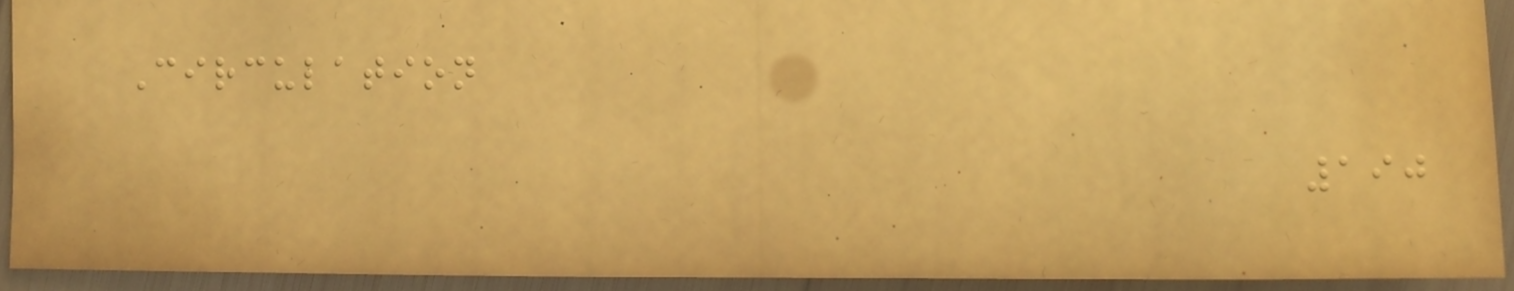Circulation
190
